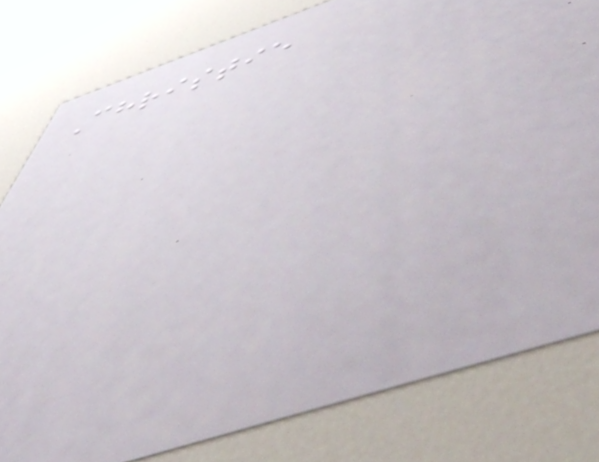Christie
